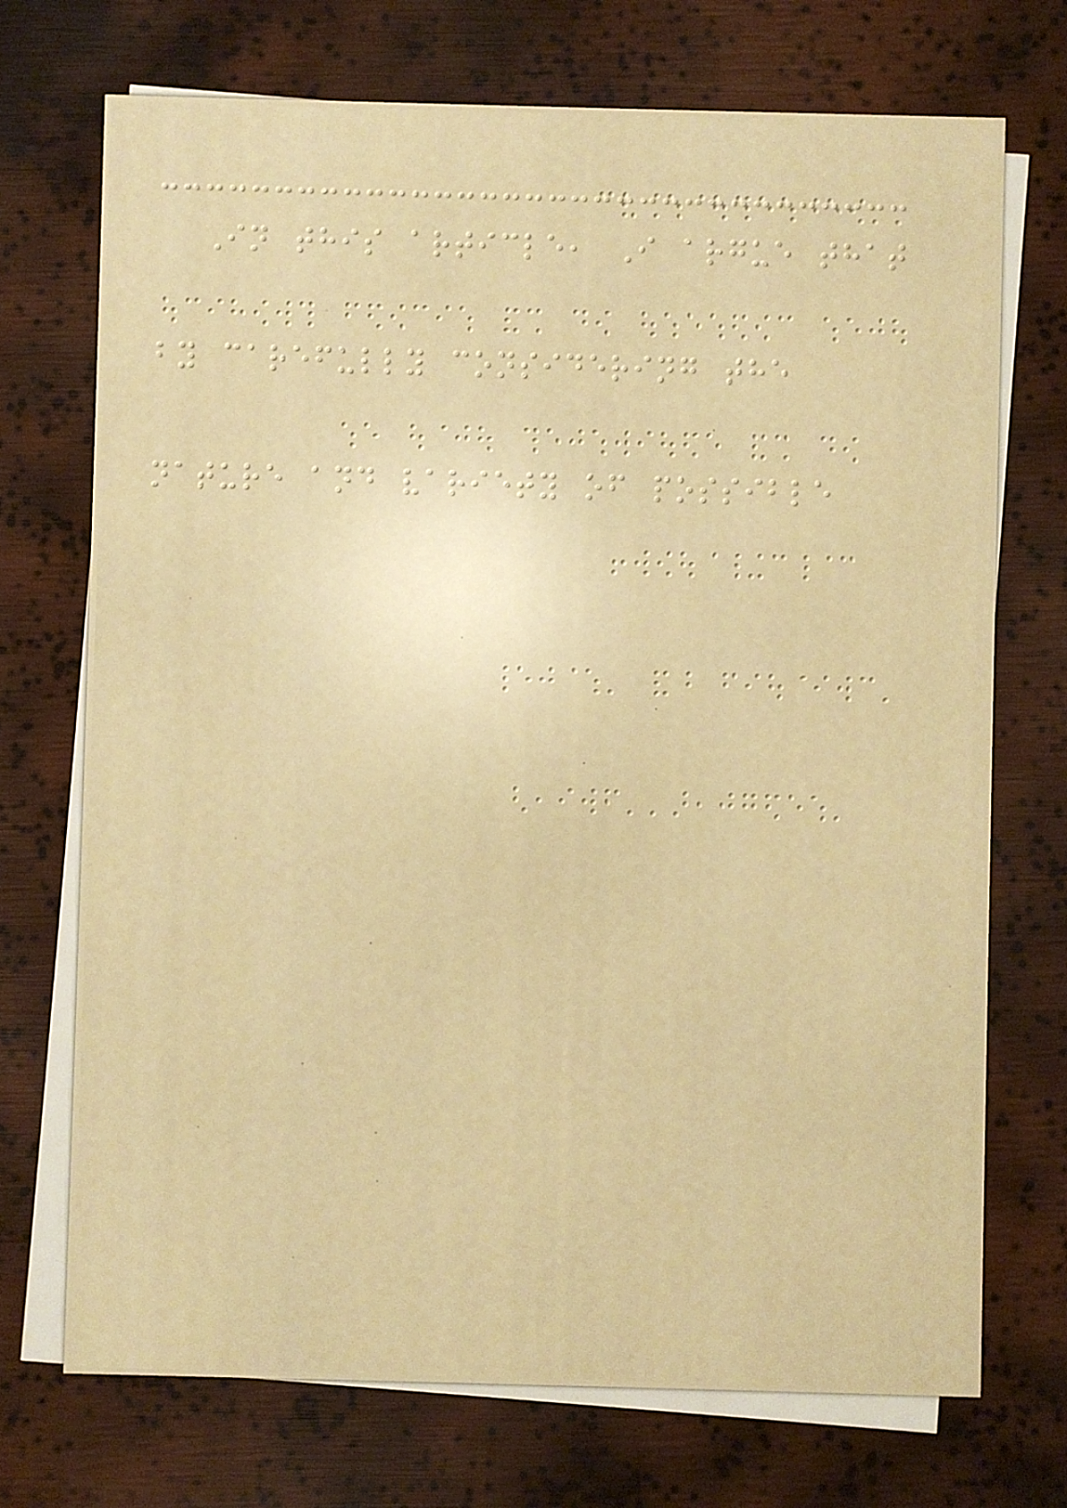In this article, I argue that
by carefully considering the
nature and variety of possible
